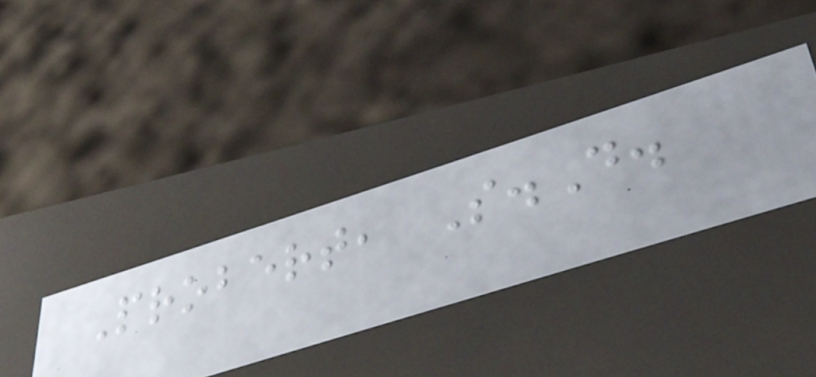Probert, S.D.
